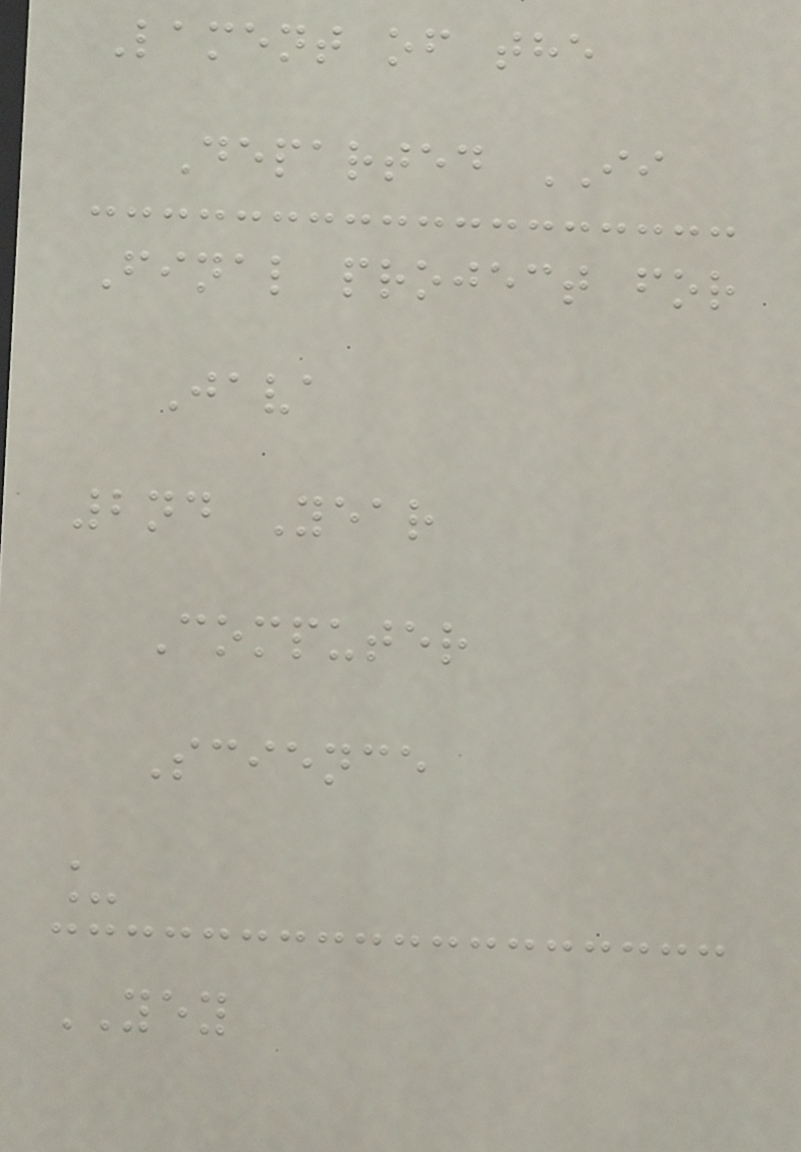Lament of the
Departed II
Final project for
Java
2nd Year
Computer
Science
_
YEY
